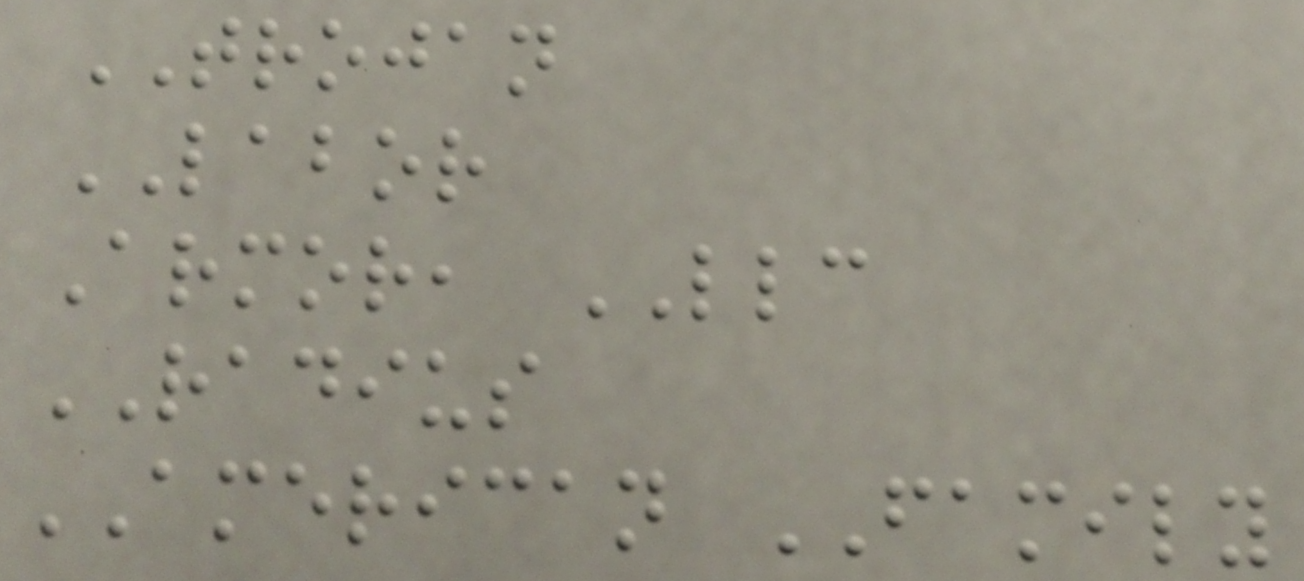TROJAN
LABOR
Armor, LLC
RADIUS
AMERICAN FAMILY
